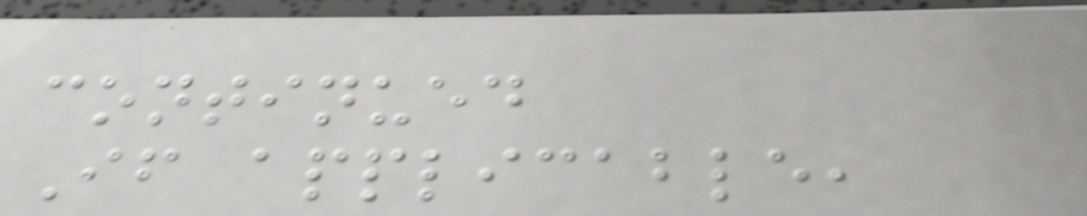continued
If applicable,
